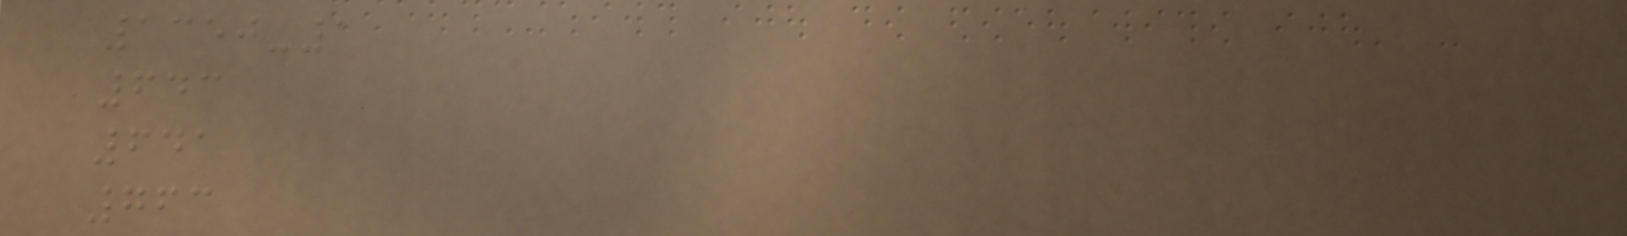1350-1
643
641
763
